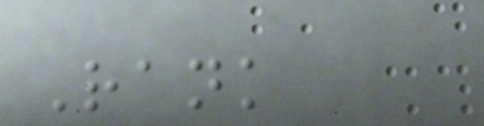Rank
